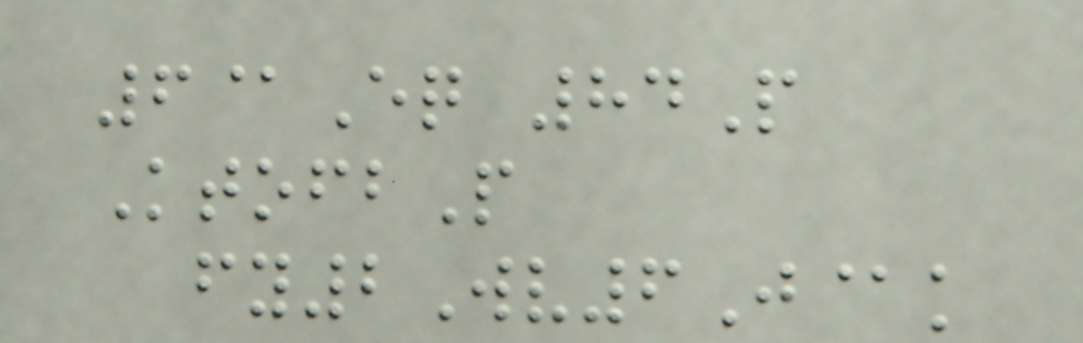6@Eq 84P
KtofbP
fy2Wv6J@k
